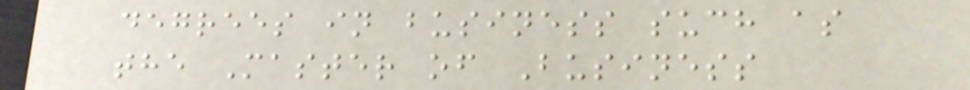degrees in business such as
the Master of Business
